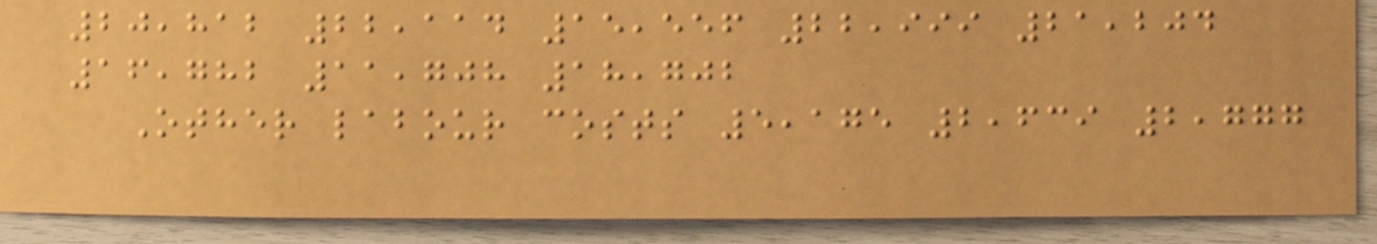20,812 22,114 15,556 22,999 21,204
16,782 11,708 18,702
Other labour costs 5,175 2,639 2,777
